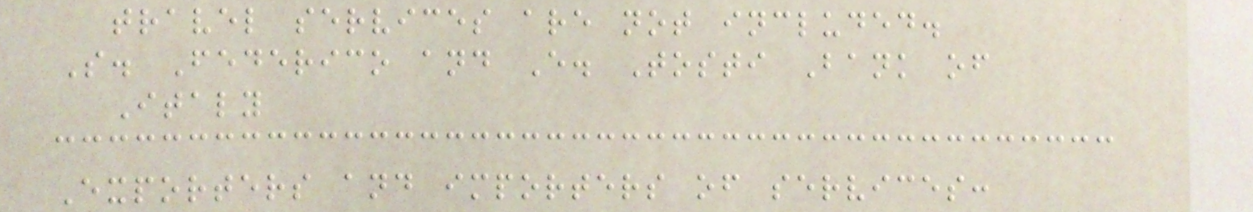travel services are not included.
S. Federico and E. Tosti Bank of
Italy
Exporters and importers of services:
